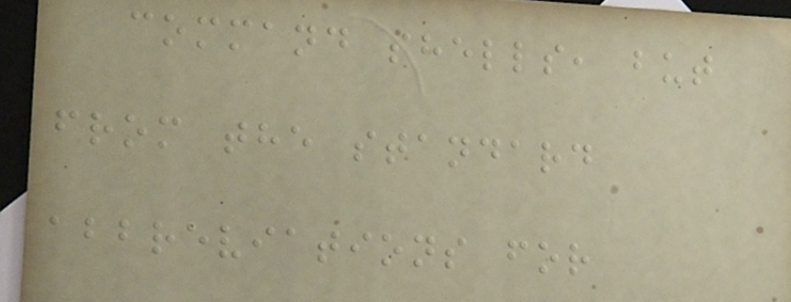command shells, but
from the standard
abbreviations for
